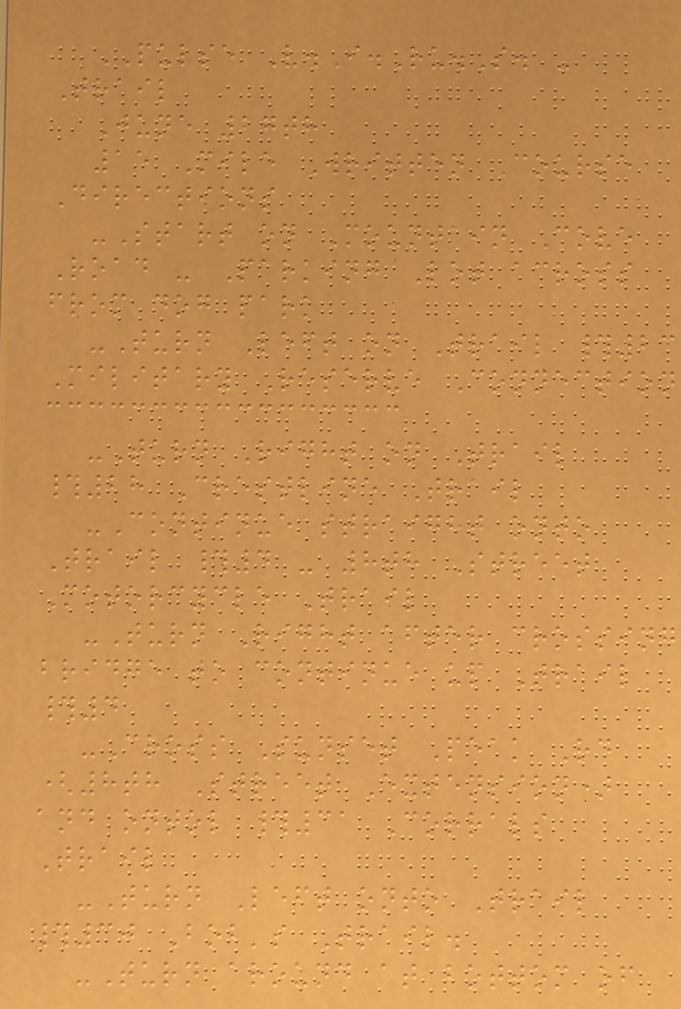PULSE V.I.Ru.S. -
Trail
June 27th
15 Mile Written Course
Directions
-Start on Mountain Cove
Road - Parking Lot across
from dog park
-Turn Left on Trail #23
Military Reserve Connection
-Turn Right on Trail
#28 Crestline Trail
-Continue straight onto
Trail #4 - 8th Street
Motorcycle Trail
-Turn Right after crossing
bridge to continue up Trail
#4
-Cross Sunset Peak Rd
(8th Street Extension)
and ontol #31 Corrals
Trail
-Turn Left onto Trail
#30 Bob's Trail.
-Turn around at bottom of
